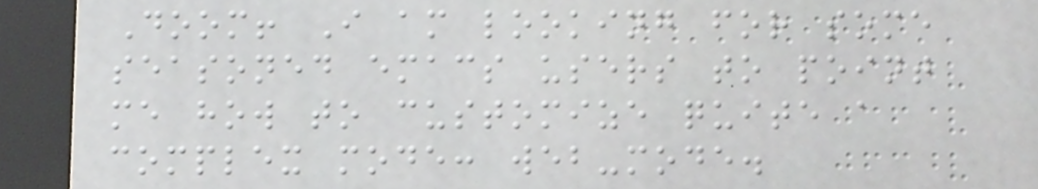Doom! I am looking for some
seasoned emacs users to point
me how to customize quite a
complex mode: web-mode.
